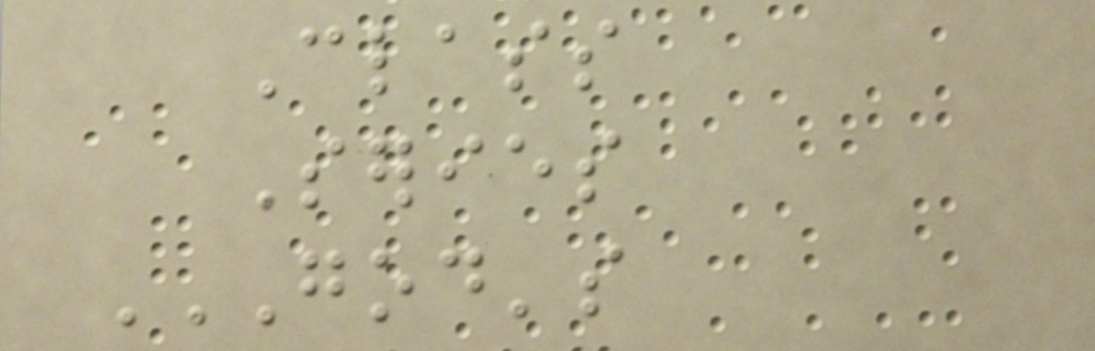Class
Series
GOD'S
